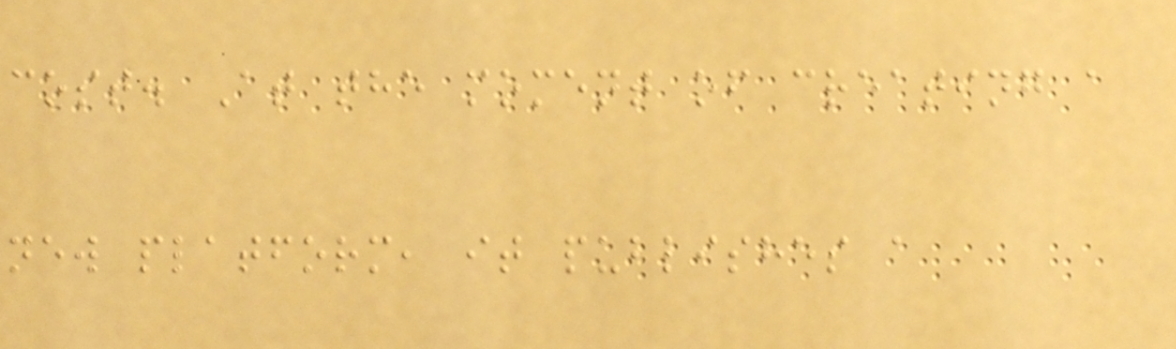cost. At the moment of creating a
new platform, it publishes a
